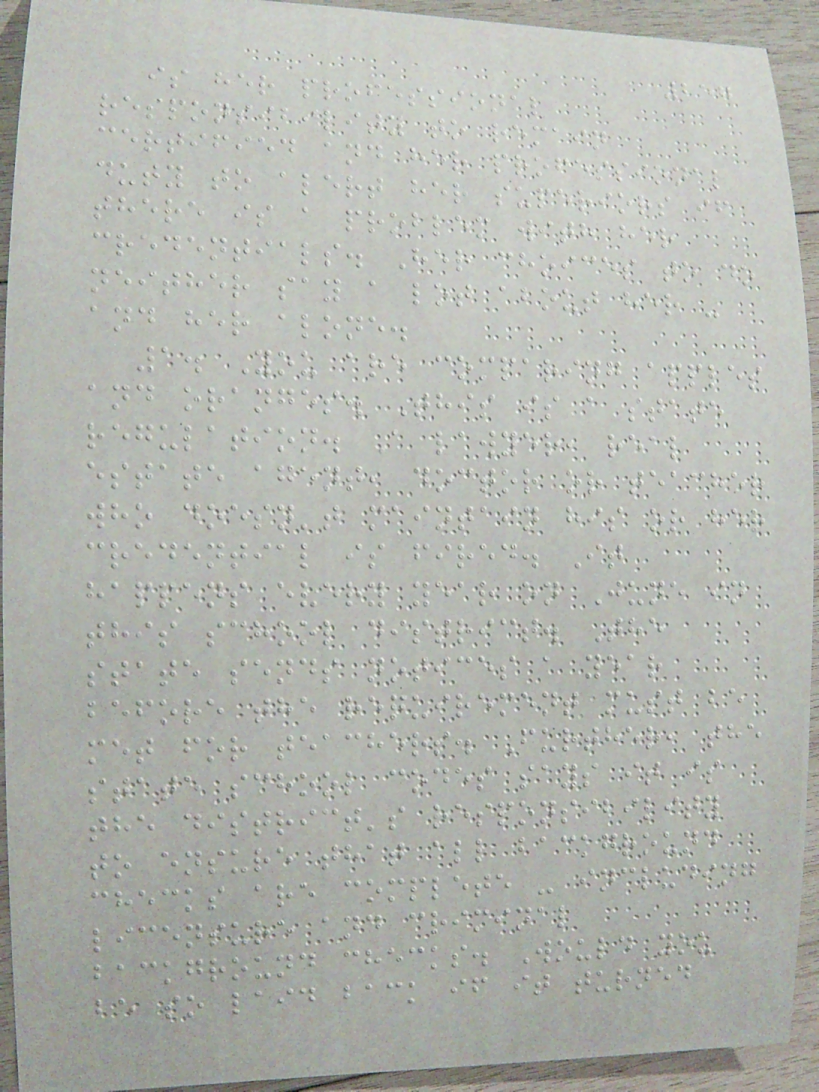257
is her professional
responsibility to remain
certified and her professional
duty to alert her superiors if
there is a problem with her
credentials. Her choices to do
neither say a lot about her -
and her alone.
1. You are comparing apples
and oranges. This is a state
regulation. A lawyer, real
estate agent, doctor or teacher
who doesn't maintain his or her
credential is fired. It
happens every year on June in
this school district. The
state sends notices a year
before the requirement must be
met for teachers. Further, the
state school codes says it is
the district's responsibility
to ensure that all background
checks are complete - including
licensure and criminal
background checks. Would you
be so laid back if it turned
